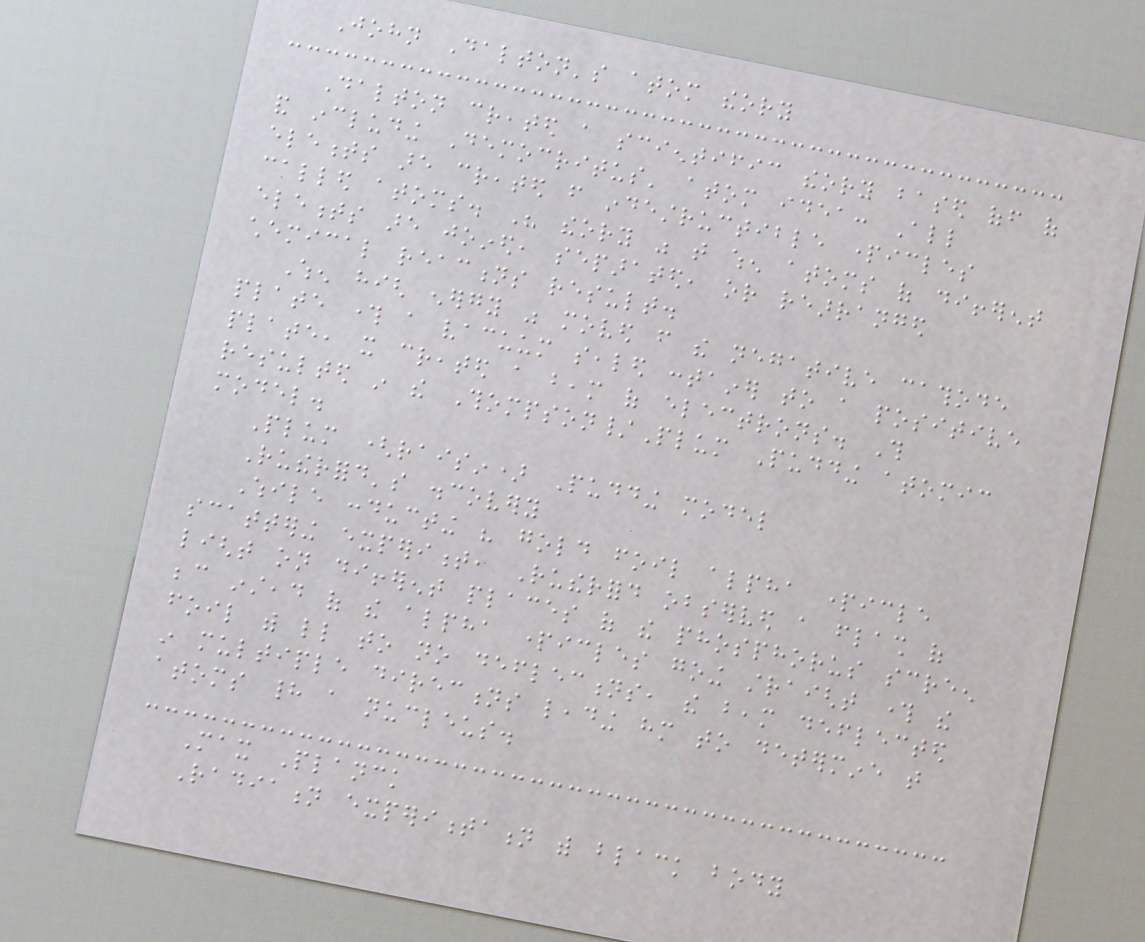John Dalton's atom theory
Dalton created a scientific theory based off of
and including Democritus' atom idea: All
elements are created from indestructible particles
called atoms. His theory was that when atoms of different
elements are joined, separated, or rearranged
chemical reactions result.
When high energy was moved from the negative cathode
plate through a vacuum sealed container to a positive
plate, it created a beam of electrons. This
resulted in the Thompson/Plum Pudding atomic
model.
Plum (raisin) Pudding model
Rutherford's discovery
While conducting his gold foil alpha particle
scattering experiment, Rutherford observed a flash of
light on different places of the phosphorus screen
because instead of the alpha particles going straight through the
foil with little to no deflections, the beam deflected
in multiple directions leading him to determine that
atoms had a nucleus.
Max Planck
Radiation experimentation with black body
